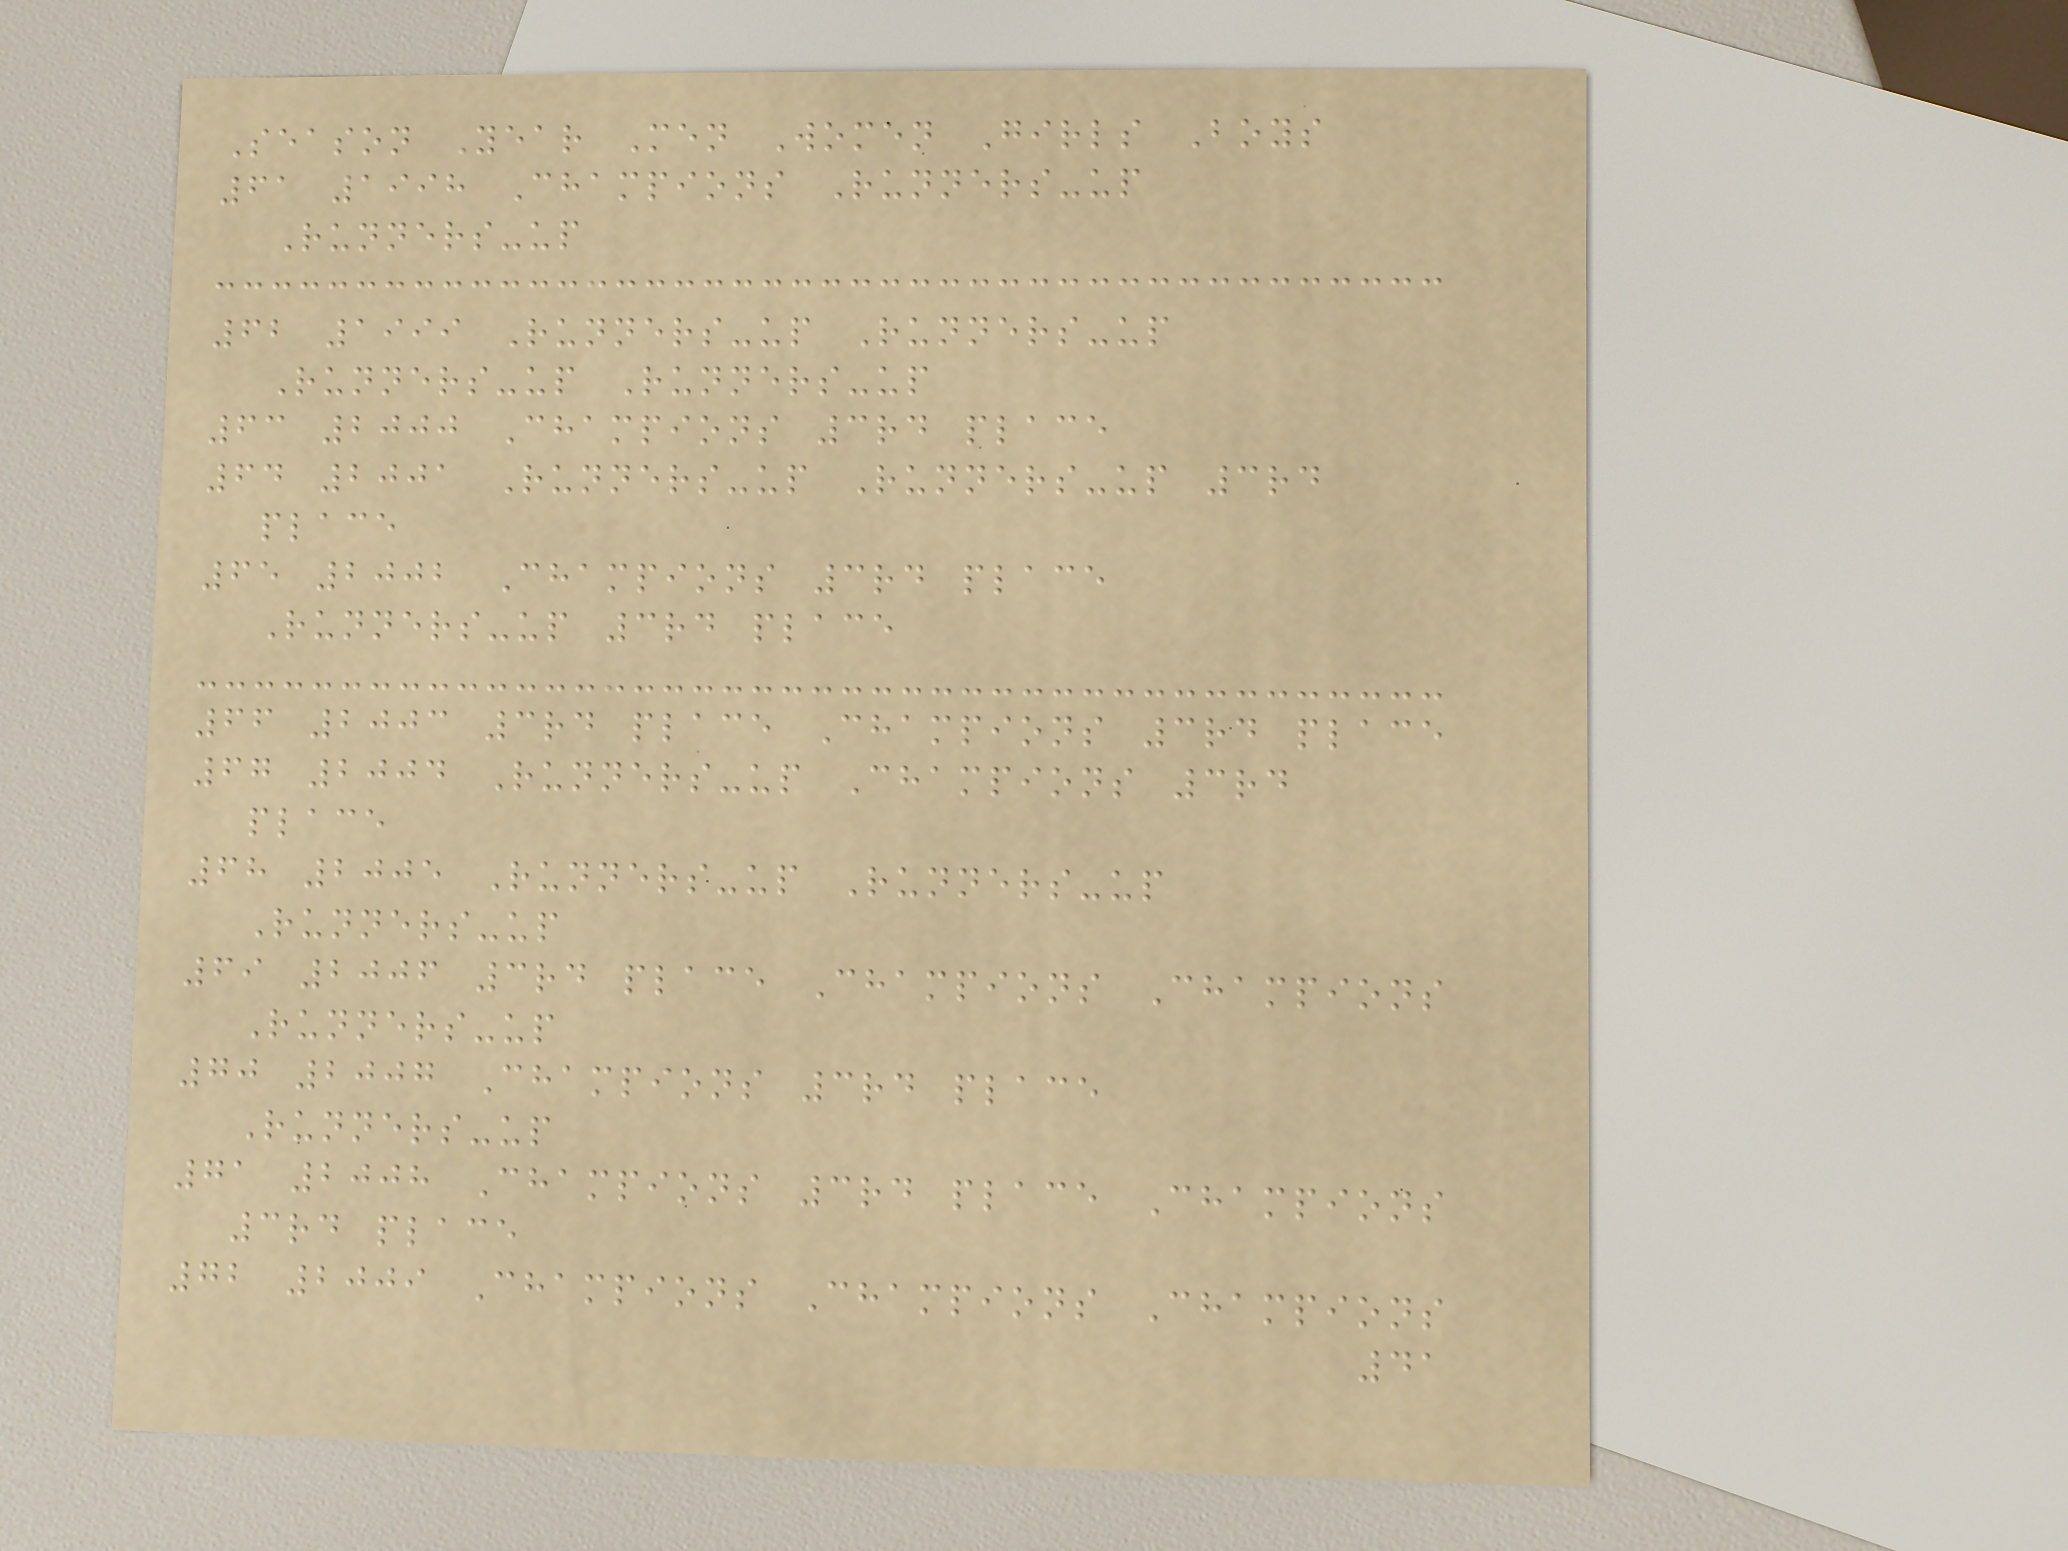Season Year Men Women Girls Boys
61 1998 Champions Runners-up
Runners-up
62 1999 Runners-up Runners-up
Runners-up Runners-up
63 2000 Champions 3rd place
64 2001 Runners-up Runners-up 3rd
place
65 2002 Champions 3rd place
Runners-up 3rd place
66 2003 3rd place Champions 3rd place
67 2004 Runners-up Champions 3rd
place
68 2005 Runners-up Runners-up
Runners-up
69 2006 3rd place Champions Champions
Runners-up
70 2007 Champions 3rd place
Runners-up
71 2008 Champions 3rd place Champions
3rd place
72 2009 Champions Champions Champions
41
